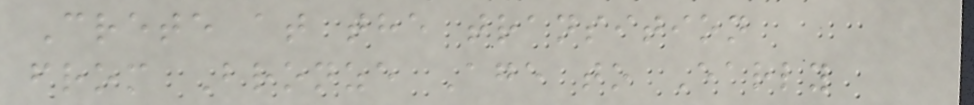Crete at the transition
from Bronze Age to Early
